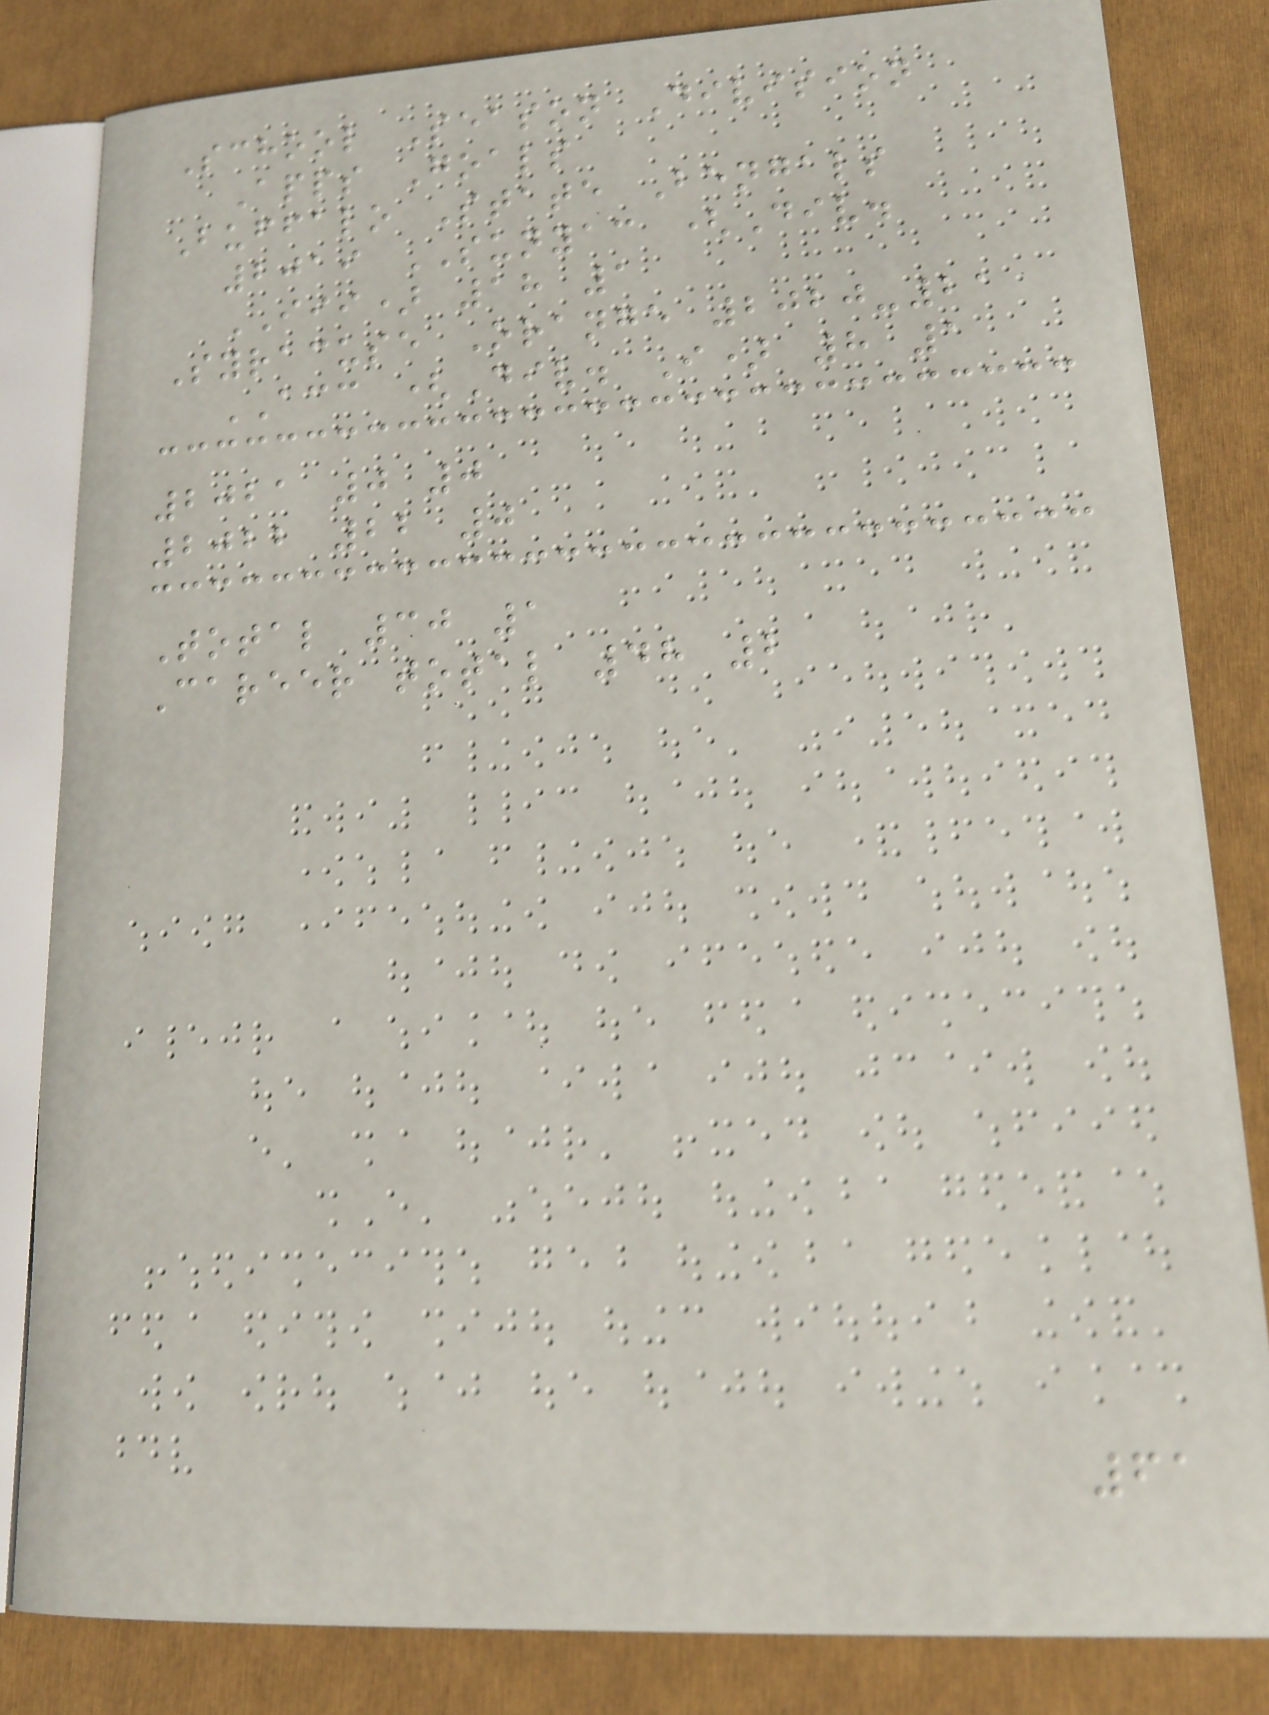School Season Division
Apps Goals
Buffalo State Bengals
2019 SUNYAC (Div.
III) 18 1
Syracuse Orange 2020-21
ACC (Div. I) 8 1
2021 0 0
2022 22 0
Total 30 1
Career total 48 2
61
